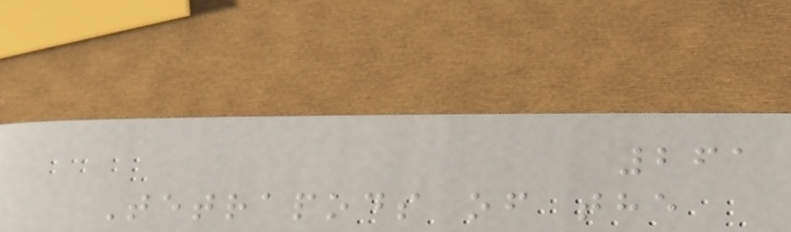261
Tetrapods of the
